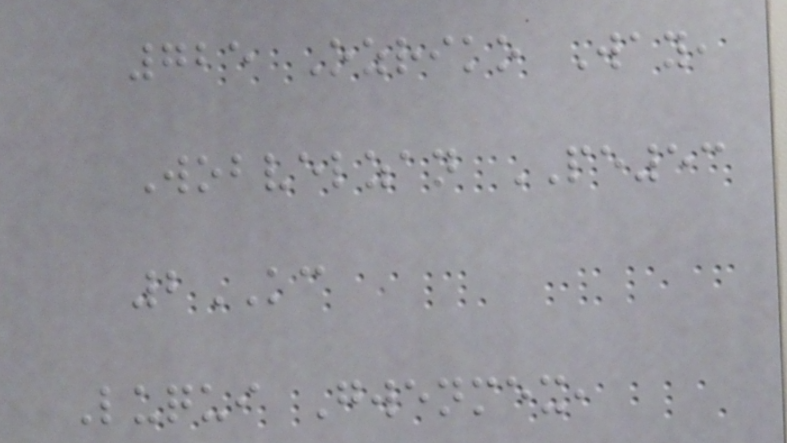725 Ozriko Way,
Wobvelzan PE53
2KC
Luqui Gwenmex,
